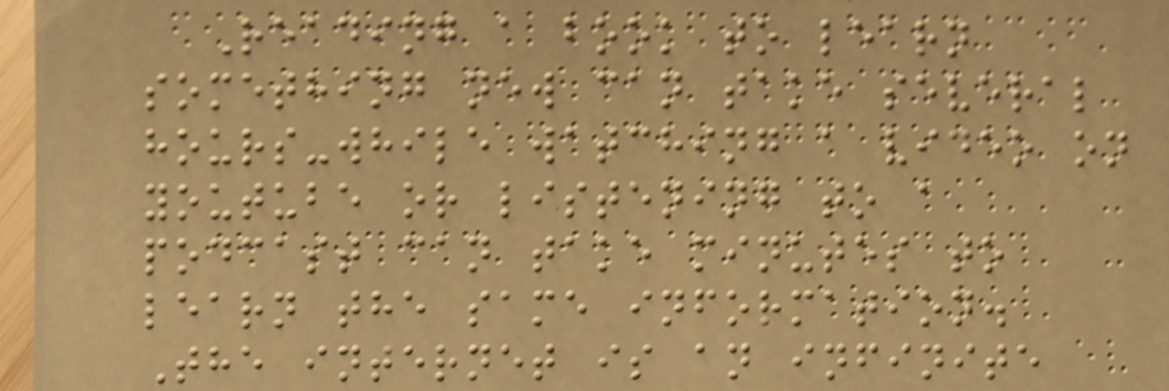Reading a book to learn
something new can take several
hours-while watching a video on
youtube or listening to a
podcast can take minutes to
learn the same information.
The internet is an infinite
